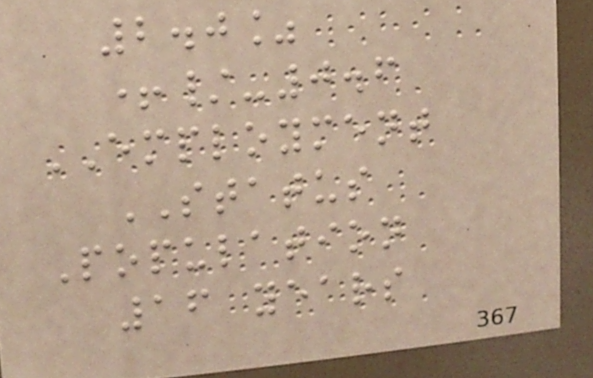2.0%
+/-0.6
EMPLOYMENT
STATUS
Population
16 years
